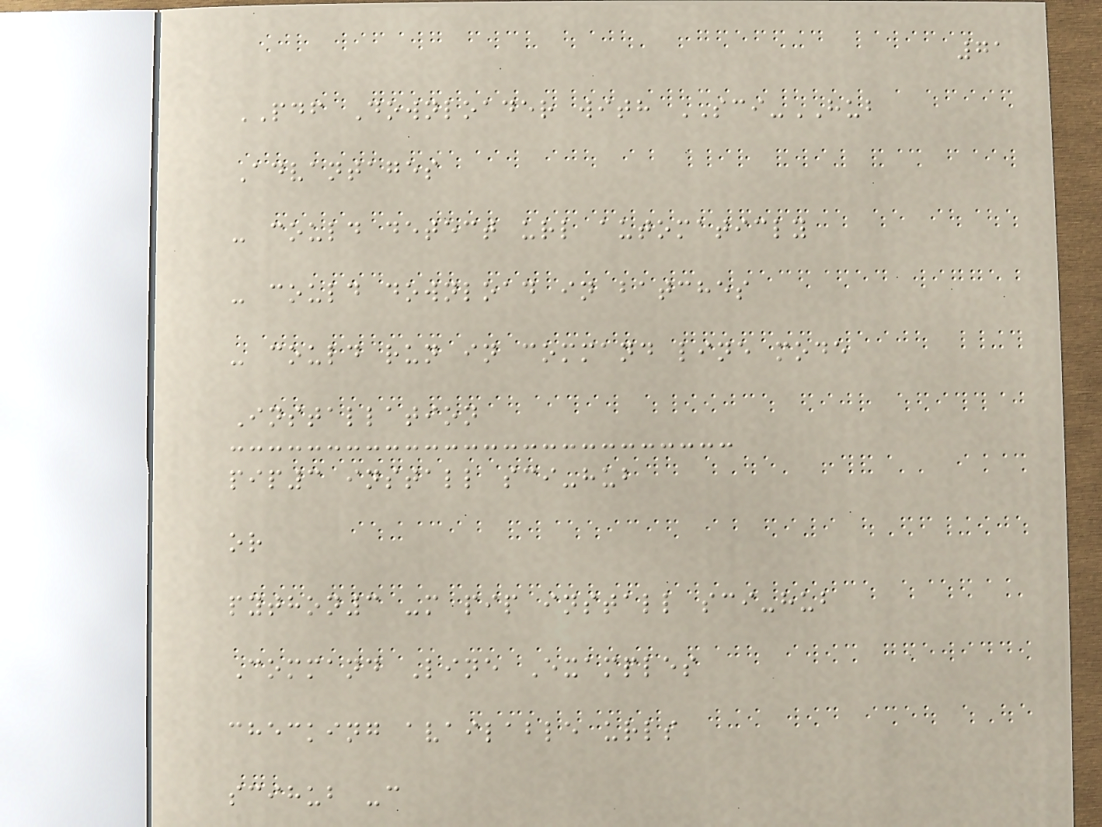71
PDF Downloader with SCI-HUB
Advantages
- could detect url automaticly
- could download in batches
- could run in command line mode
Installation
pip3 install sci-hub
or
python3 -m pip install sci-hub
Command Line Examples
checking available urls
scihub -c
